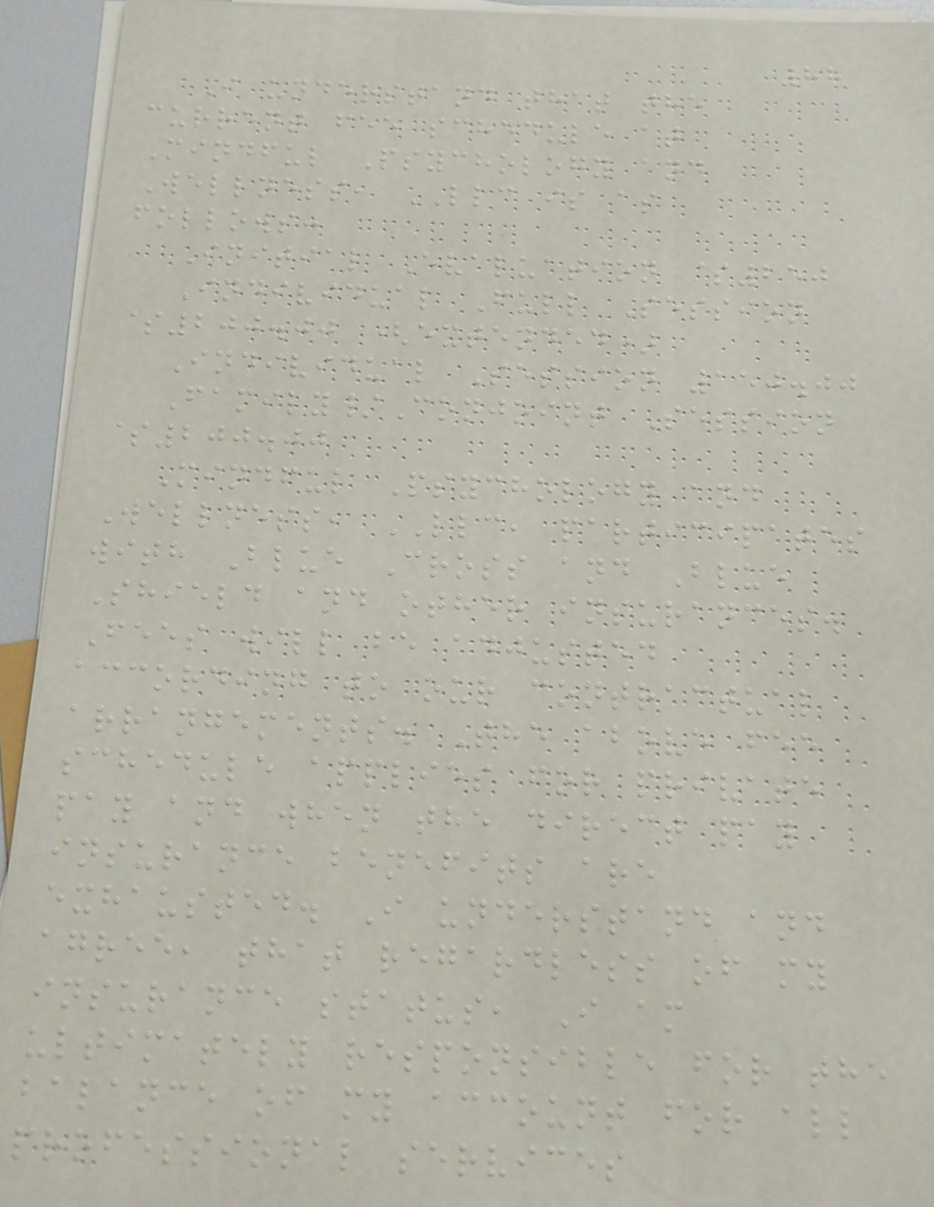88
I understand that the
current fee schedule at
Mindful Psychology and
Wellness, LLC is as
follows:
Initial Evaluation $250
Individual Full Session
$200.00 (extended)
Individual Session 150.00
Family/Conjoint Session
$200.00
Mindful Psychology and
Wellness, LLC, participates
with Blue Cross and Blue
Shield and other insurances.
Fees will be adjusted
according to our contractual
arrangements. The above fee
schedule applies for private
pay and when the direct pay
insurance benefits are
exhausted. I understand and
agree, that regardless of my
insurance status, I am
ultimately responsible for the
balance of my account for all
professional services
